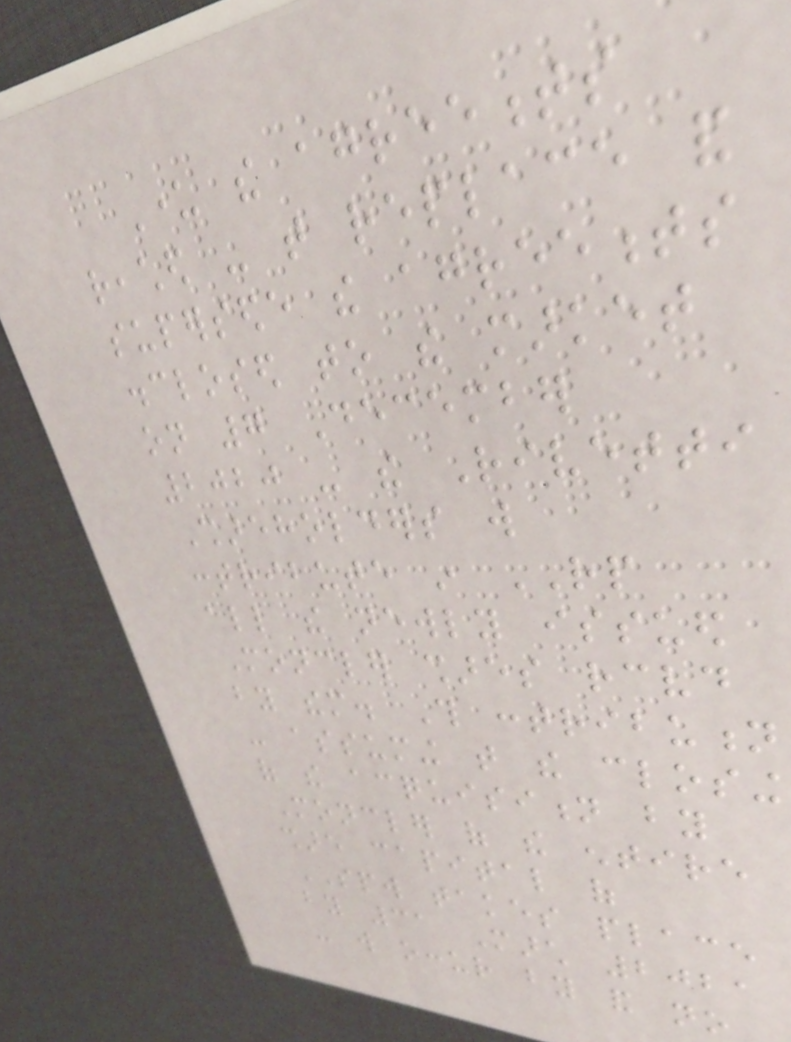Under the agreements
reached - that replace and
supersede the agreements
disclosed to the market
on 7 December
2020 - the Rivetti
Shareholders will
contribute in RP
all the newly issued
Moncler shares received
by them. This contribution
- assuming that the closing
of the acquisition by
Moncler of the entire
share capital of
SPW takes place
by 31 March 2021
- will occur by and no
